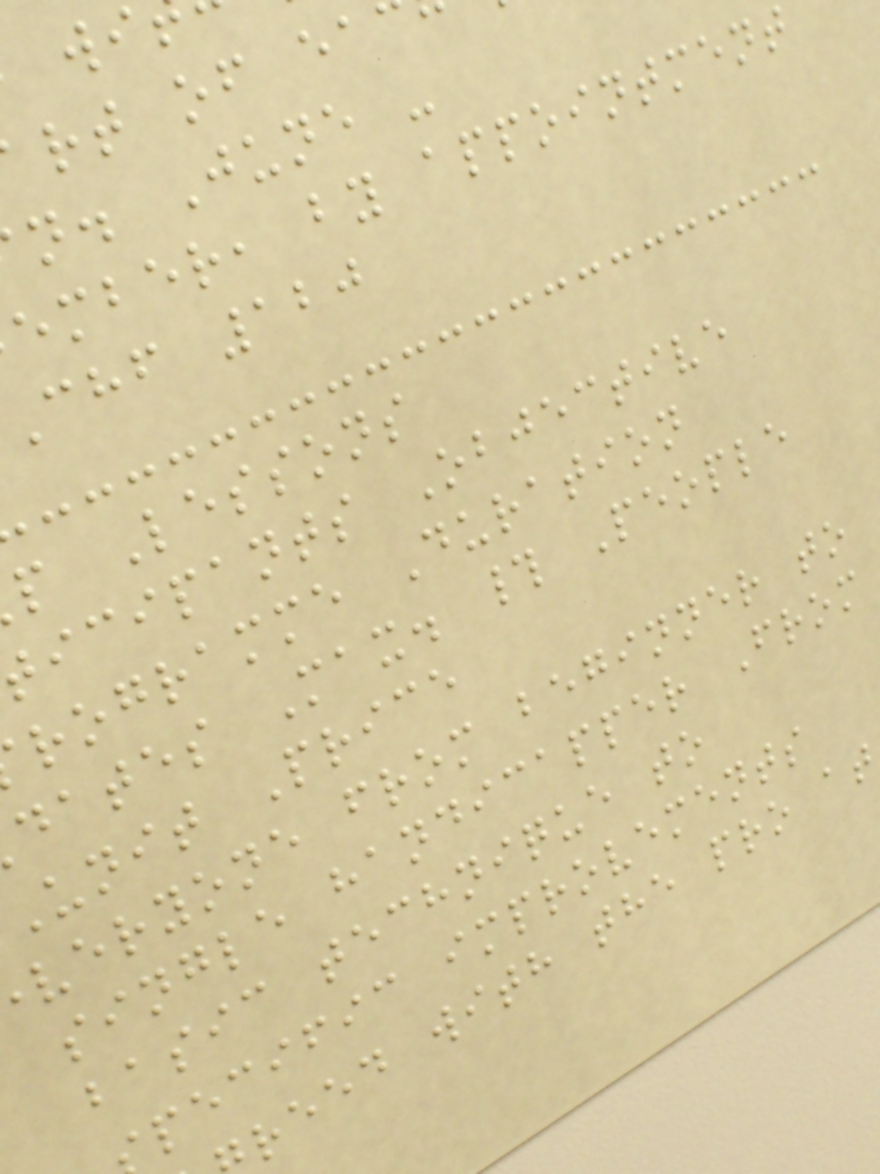rt of ea
n. June -
ember, by appointment
chf 120
p Lessons
icipants Objective
rogramme Duration
dates Max. # People
unit Price
veryone from beginner to
single handicapper From
basic technique to
pecific improvements
reed with the pro at
